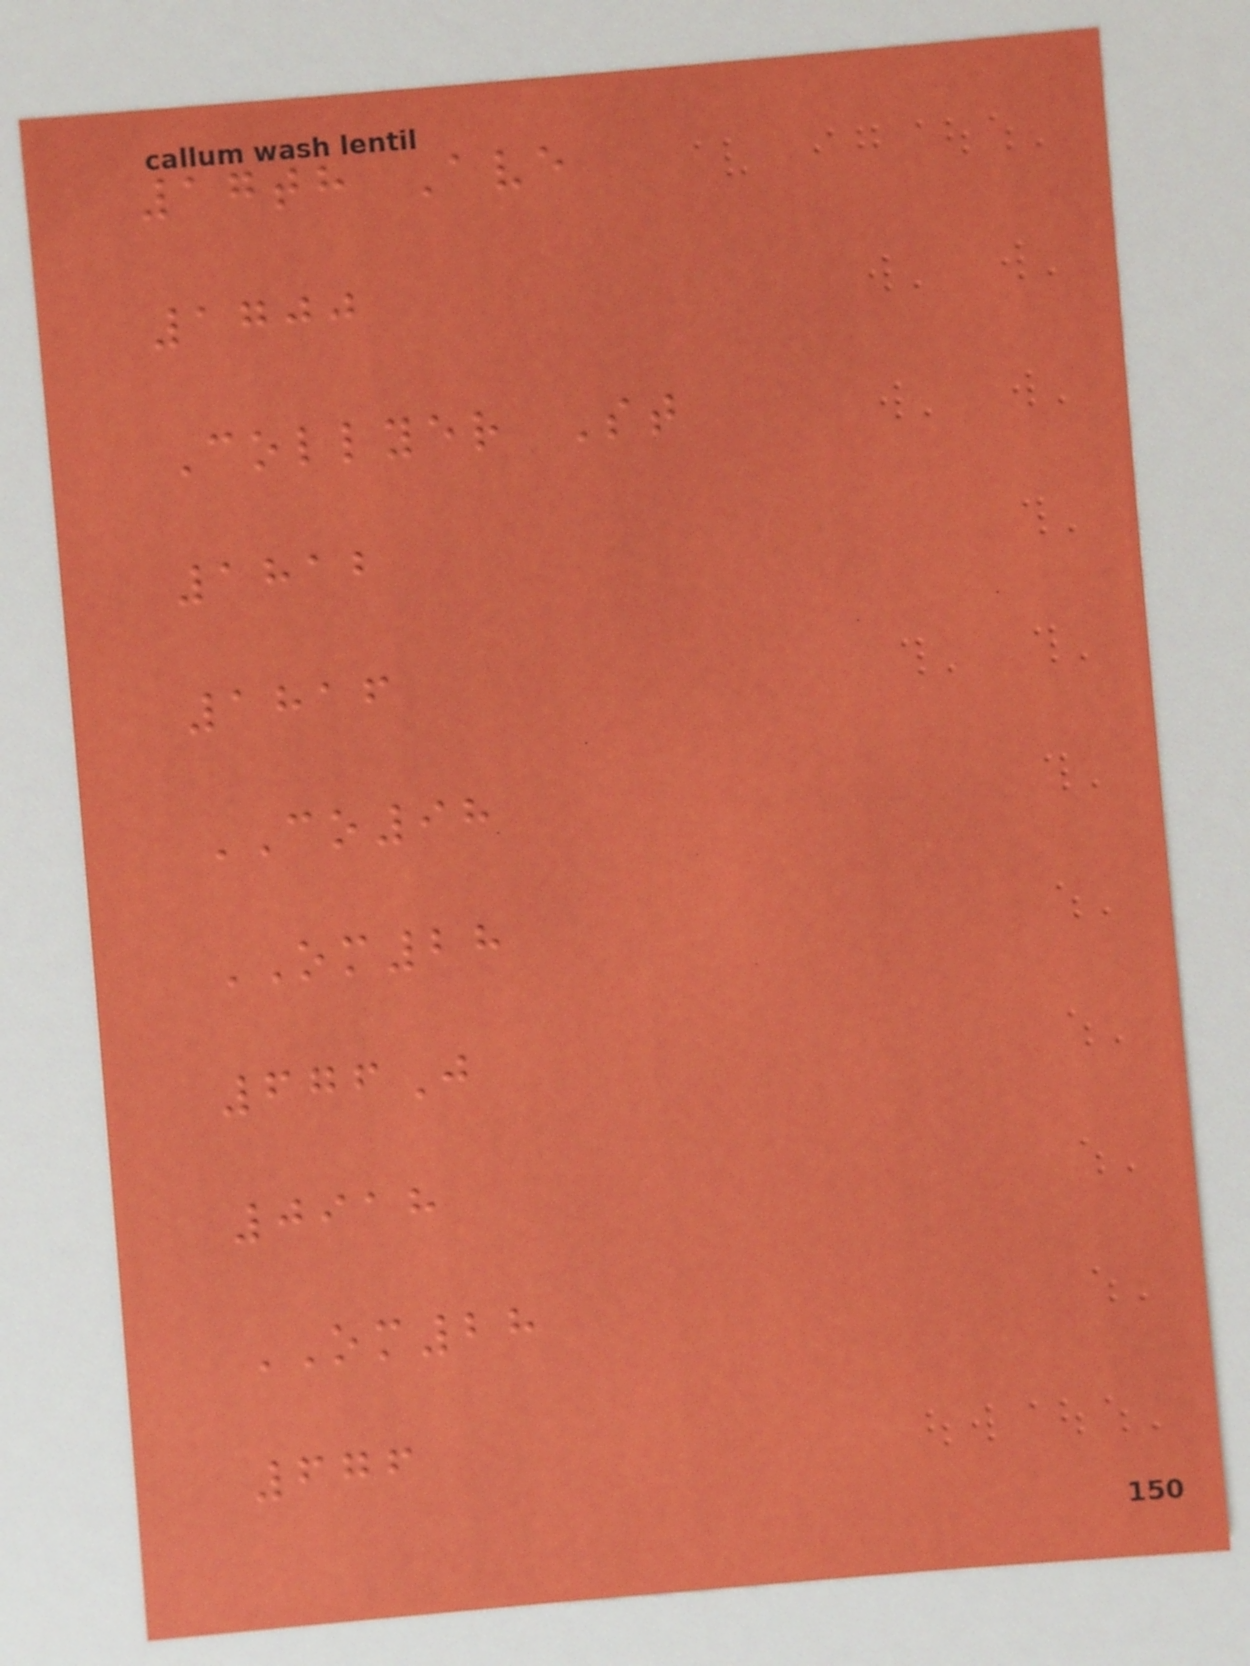17th Ave
1700
Collyer St
1812
1816
CO98
OM28
676J
0918
OM28
676
